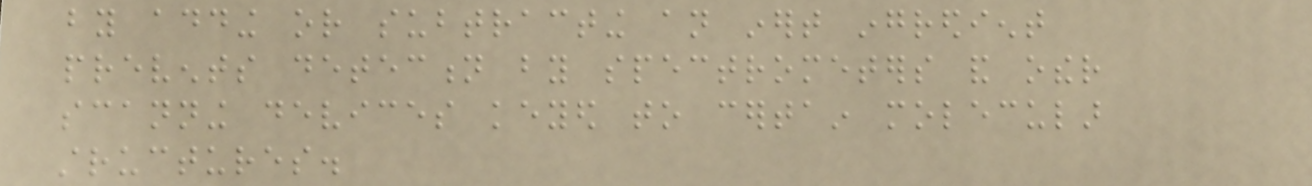by adding or subtracting an inert ingredient
prevents detection by spectrometers and other
scanning devices keyed to certain molecular
structures.
